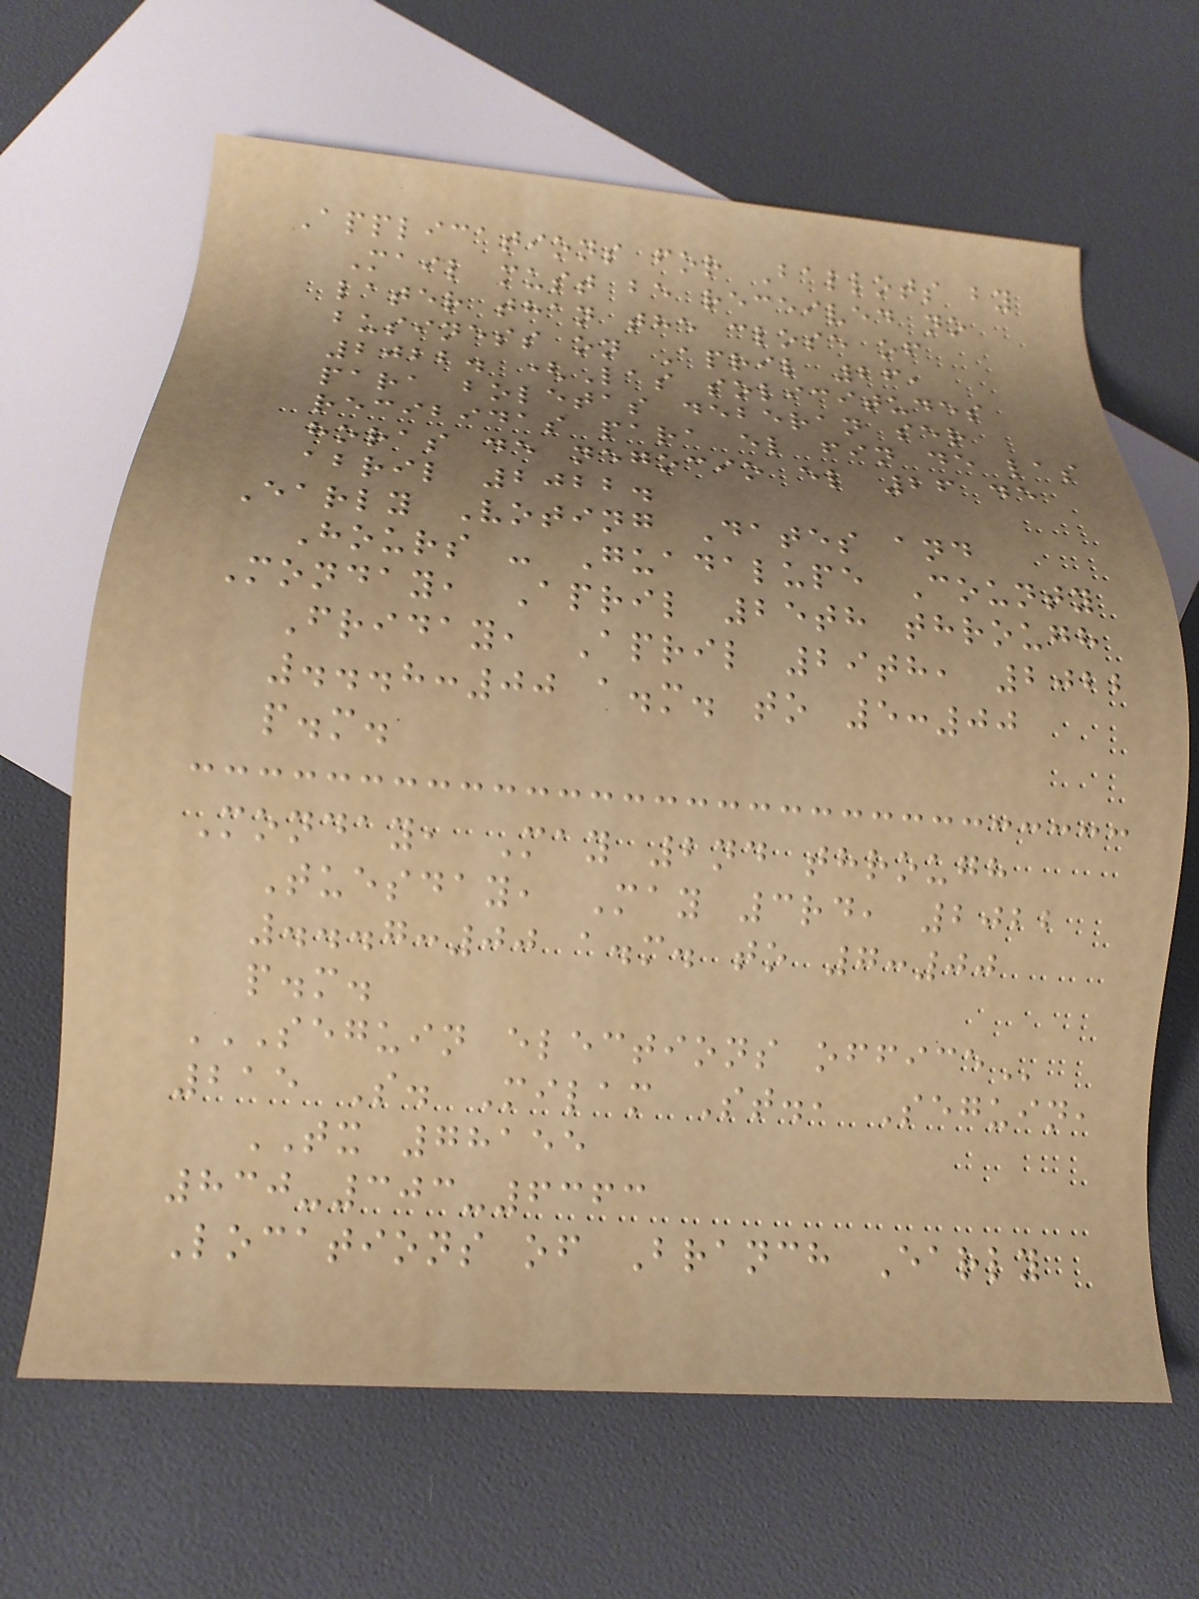Applications for Ballots by
Mail must be received no
later than the close of
business on April 26,
2022. (Las solicitudes
para boletas deberan ser
recibidas para el fin de las
horas de negocio el 26 de
abril 2022.
Early Voting Dates and
Hours - Guadalupe County
Monday, April 25th through
Friday, April 29th, 2022
...8:00 a.m. to 5:00
p.m.
Monday, May 2nd through
Tuesday, May 3rd, 2022
...7:00 a.m. to 7:00
p.m.
SEGUIN ELECTIONS OFFICE
215 S. Milam St., Seguin,
TX 78155
830-303-6363
Locations of Branch Early
